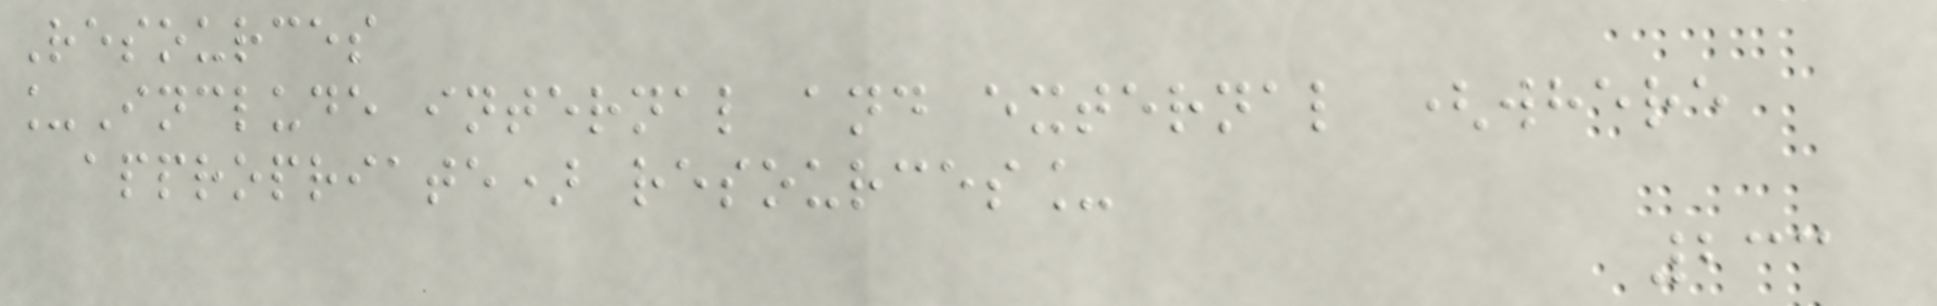Resources
_Include internal and external (where
appropriate) resources_
233
